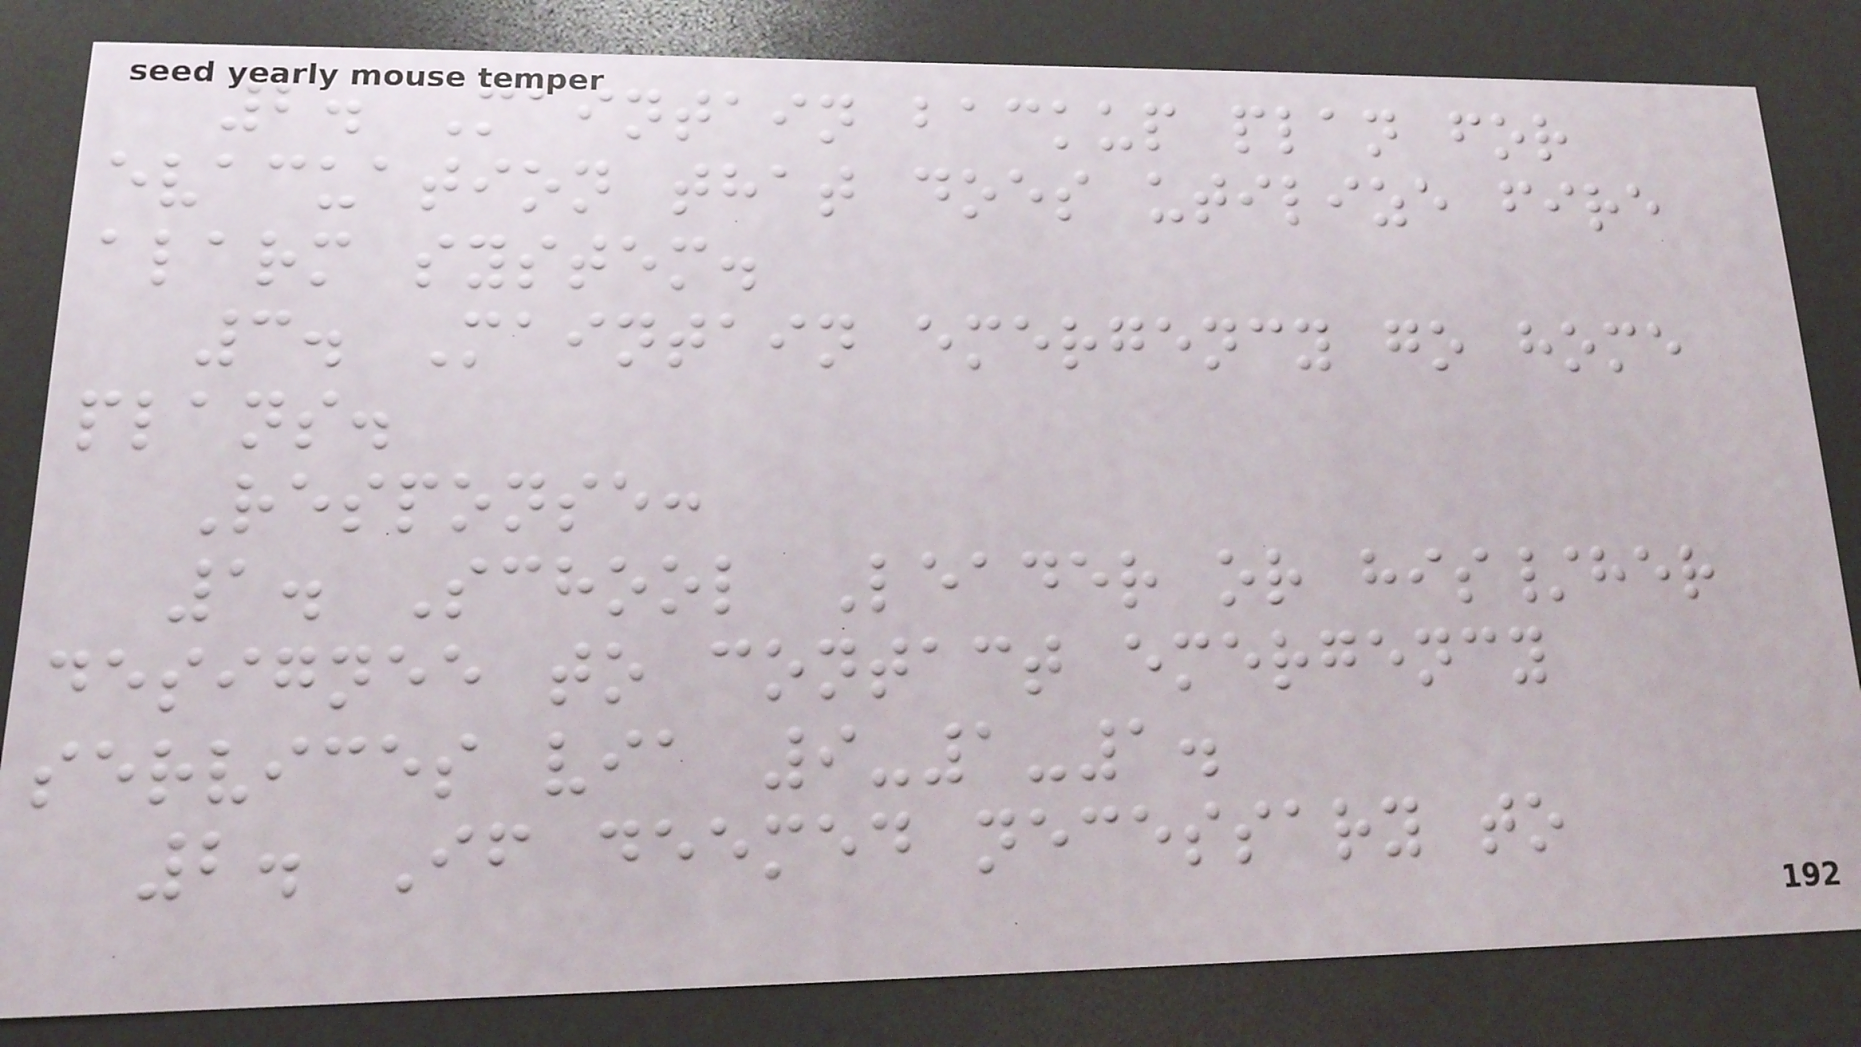2. Maintain backup plan for
evacuation that does utilize fire
alarm system.
3. Maintain emergency go home
plans.
Response:
1. School Leader or his/her
designee to contact emergency
services via 9-1-1.
2. If deemed necessary to
